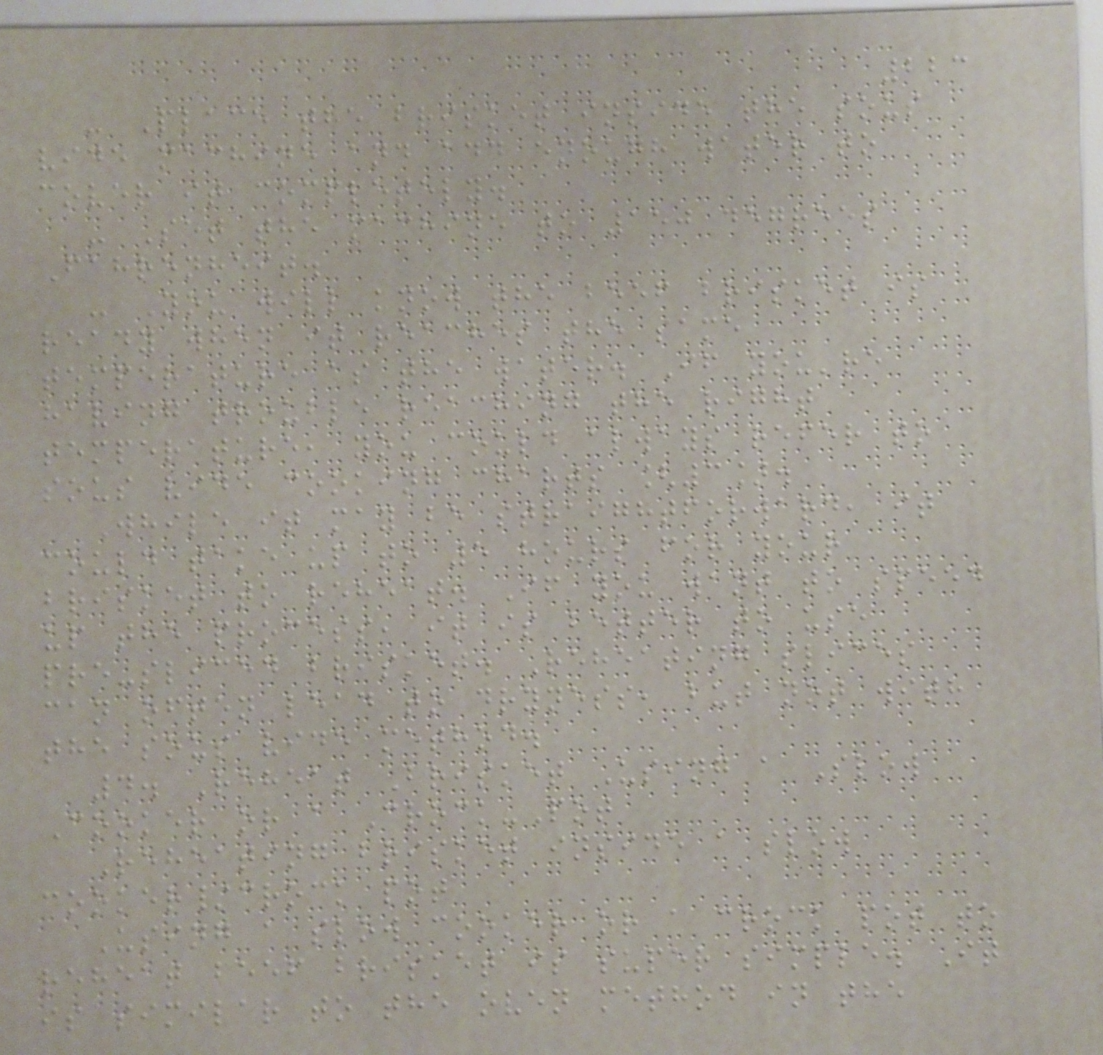223
- Place the brisket inside the sous
vide machine and add enough water to
cover it completely.
- Set the machine to 150 degrees
Fahrenheit.
- You will know the beef brisket is
ready when it reaches the same
temperature as the water. If you're
having trouble reaching the right
temperature, you could always refer to
sous vide cooking charts [3].
While it may be straightforward, it
could take up to 5 hours for your
brisket to reheat. If you want to speed
up the process, it is better to use
pre-sliced brisket. Reheating slices
can often lead to dryness, but not with
the sous vide method.
4. Reheat Brisket Using a Slow
Cooker or a Crock-Pot
Reheating brisket inside a slow
cooker/crock pot
Using a slow cooker or a crock pot to
reheat beef brisket is super simple. It
is similar to the oven method in the
